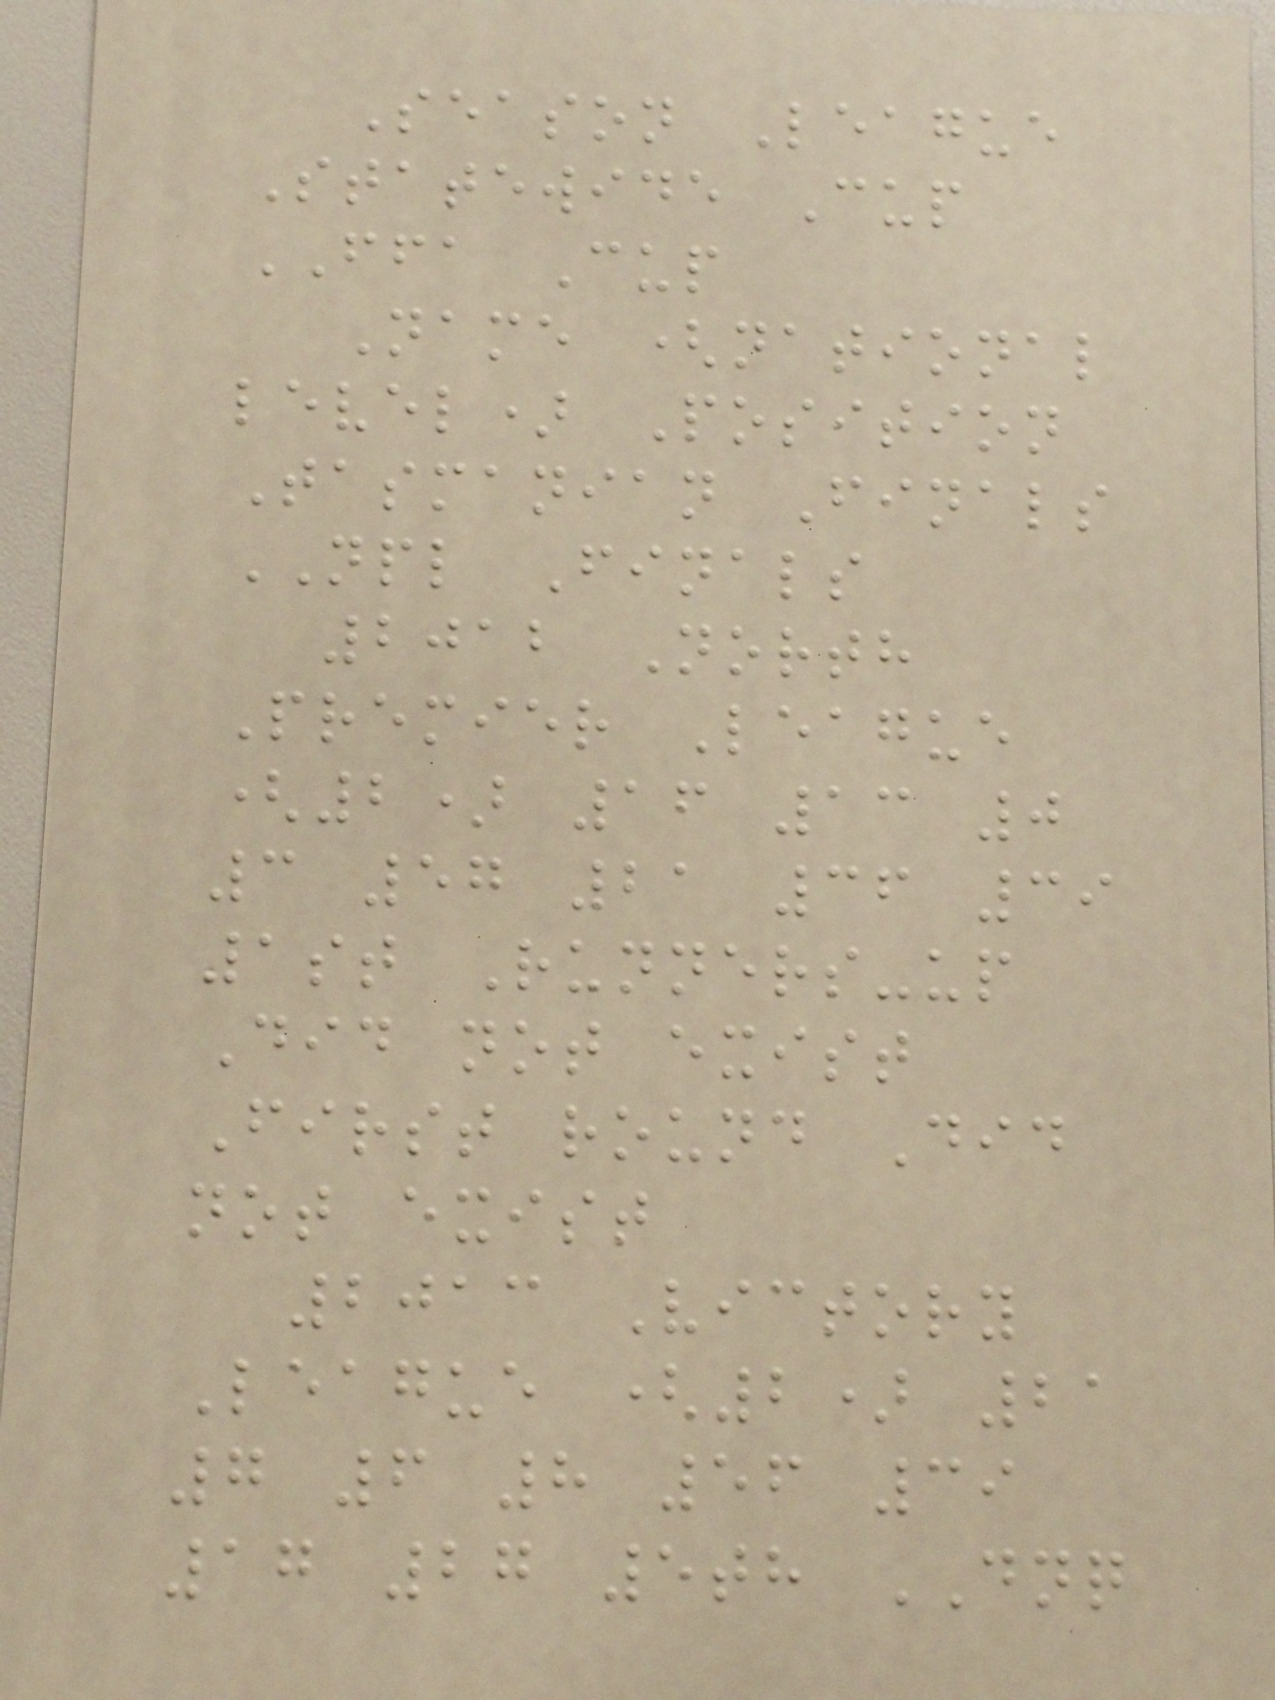Season League
Statewide Cup
FFA Cup
Name (national
level) Position
Tasmanian Finals
NPL Finals
2012 North
Premier League
(2) 16 13 0
3 57 21 36 39
1st Runners-up
Did not exist
First round Did
not exist
2013 Victory
League (2) 21
7 6 8 56 39
17 27 5th DNQ
